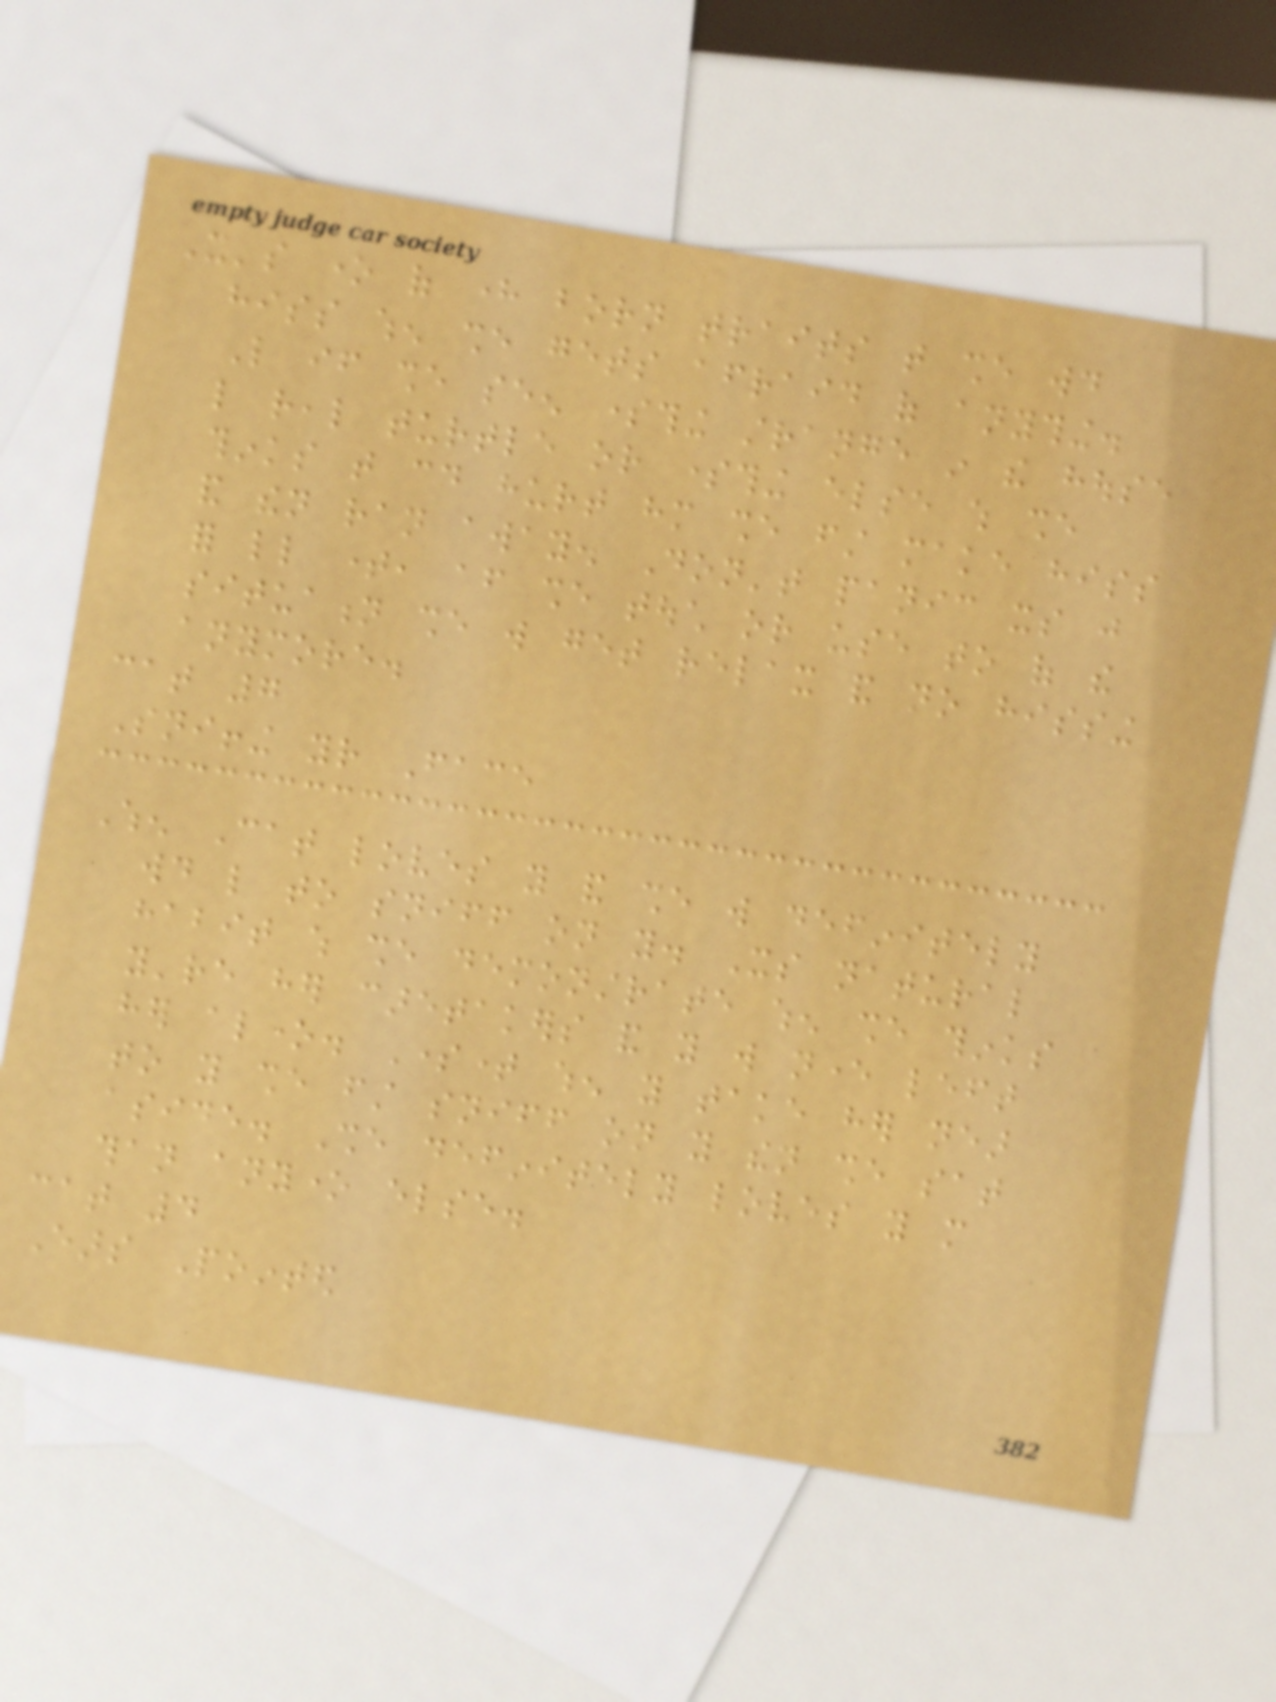It's one of here born traits that she would
hiss when she gets afraid of anything.
Like if she seen something strange in the house
like real turtle or something else which she
thinks that could hurt him she first make hiss
and then ran away. Don't panic its just
for little time, after she touch or use to of the
situation she will get relax and no hissing
anymore.
cat 7
Sniffing your Face
When Cat loves you and she will definitely
would like to sniff on you. Its natural
habit which she demonstrate when she thinks
you're her caretakers and you will never left
her alone. Sometime when you take her near
to you she first sniff on you then she sat
aside. She definitely loves you more
than anyone else.
cat 4
Ears Pointed
